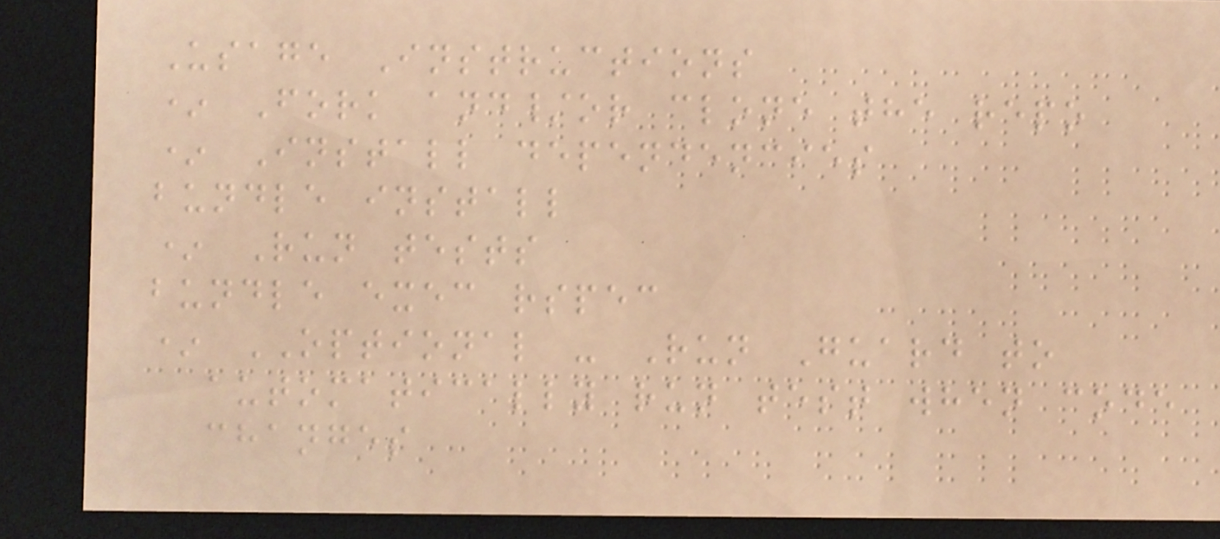Usage Instructions
* Fork and/or clone the repo
* Install dependencies
bundle install
* Run tests
bundle exec rspec
* OPTIONAL - Run Guard to
automatically run test when code
changes
